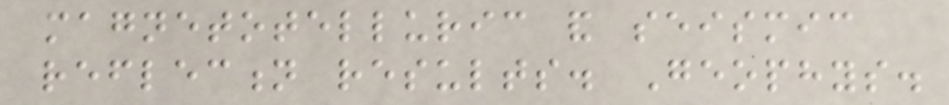magnetotelluric and seismic
reflection results. Geophys.
